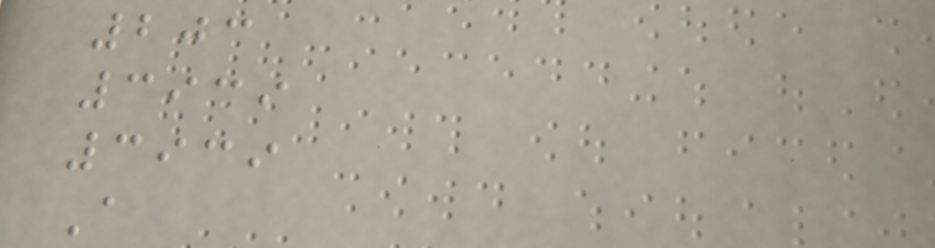203
3939
3939
A
